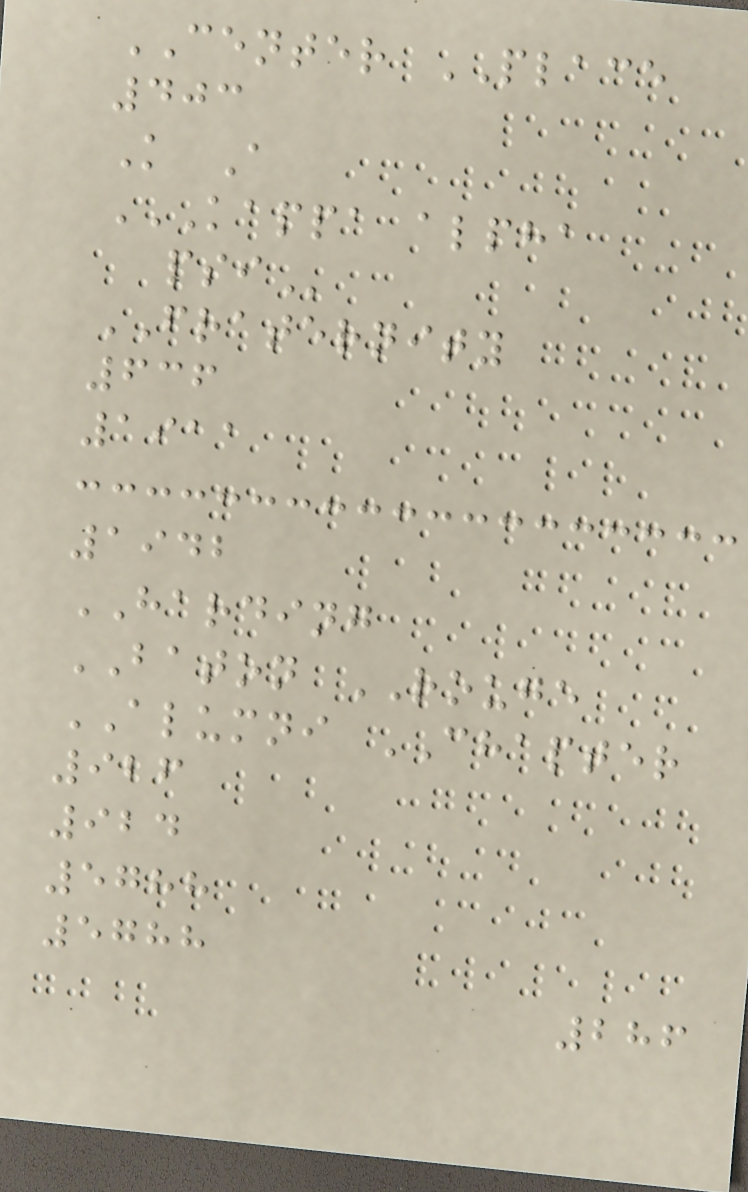CENTER PLACE
403
K A
KAPPA ALPHA
PSI
FRATERNITY
636
1911
1942
HARDING
BATON ROUGE
ALUMNI CHAPTER
926
924
5788
5788
286
